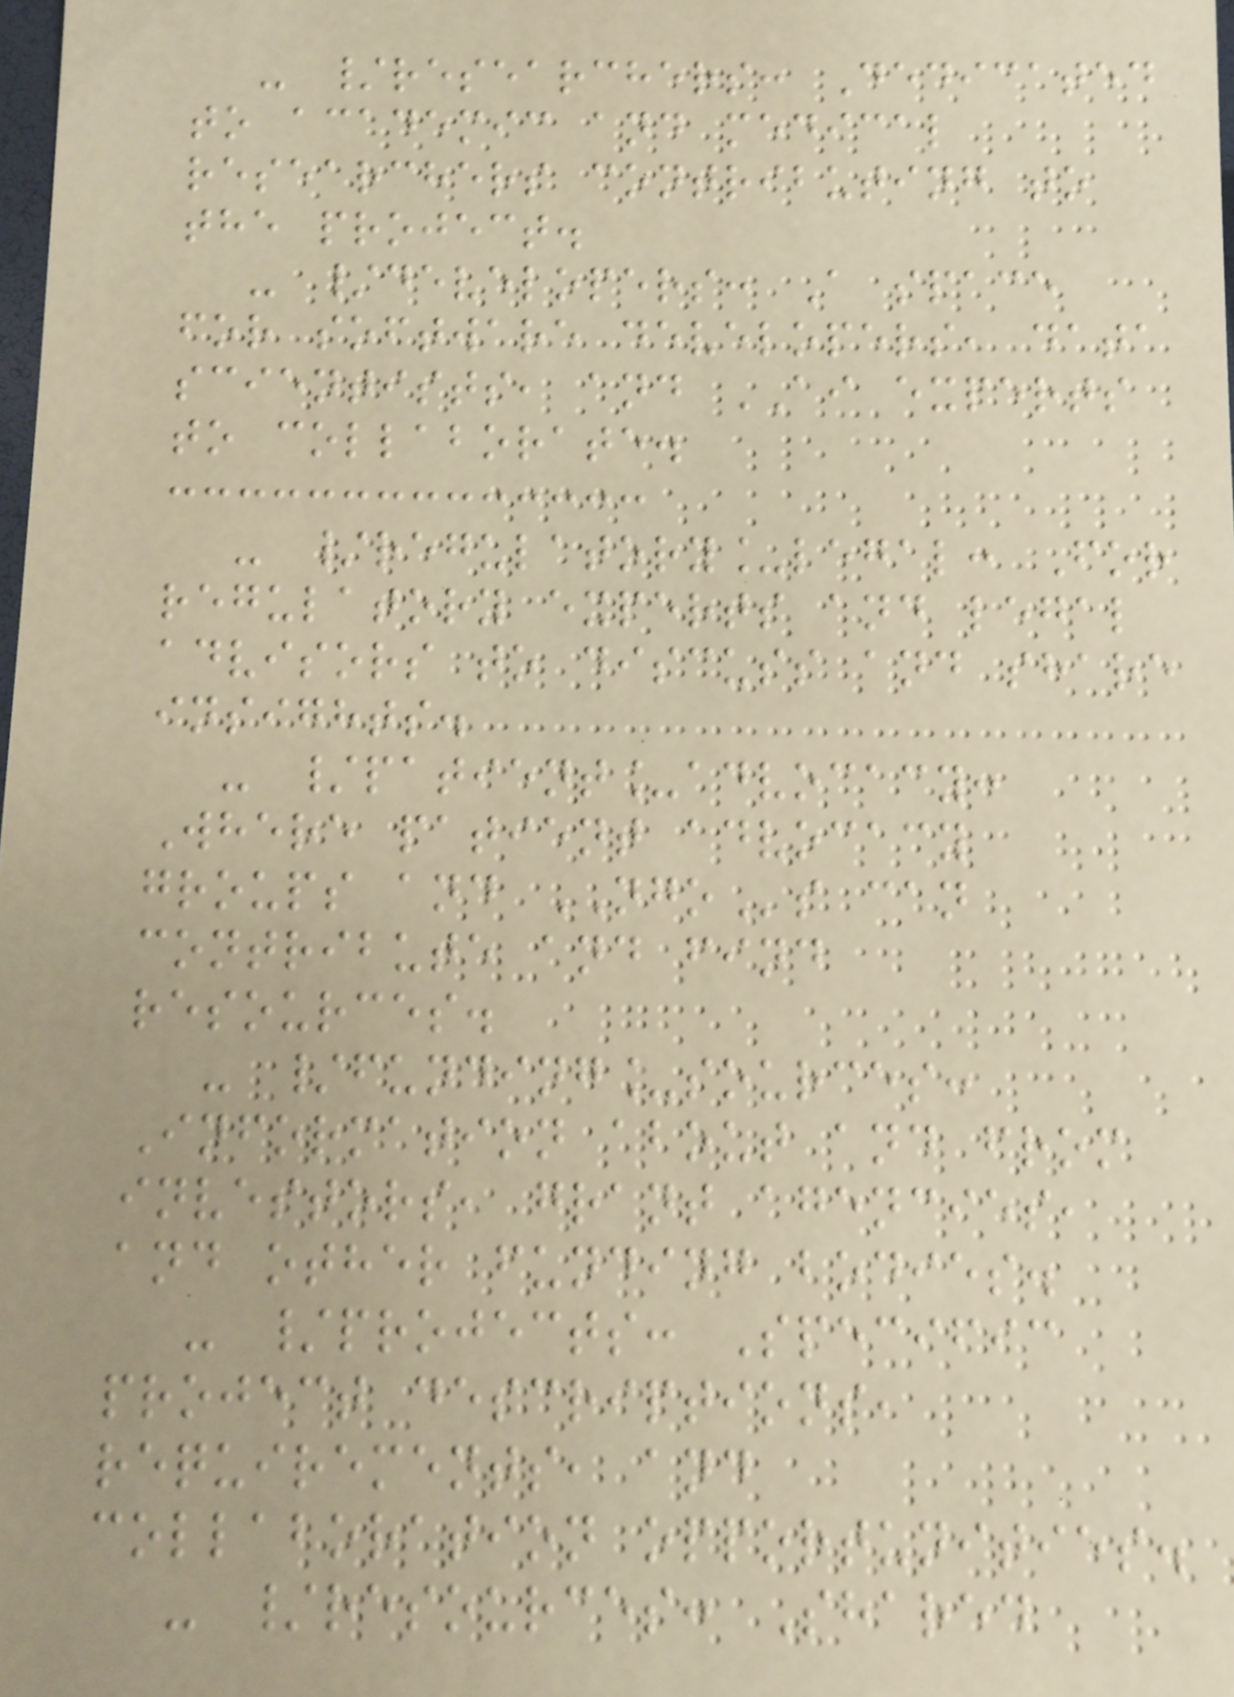- /researchers: Dedicated
to academic and medical
researchers contributing to
the project.
- /developers: A space
for software developers, data
scientists, and AI experts
to collaborate.
- /regulatory_legal: For
regulatory experts and legal
advisors to discuss and share
insights.
- /patient_advocacy:
Where patient advocacy
groups and NGOs can
contribute and find
resources.
- /funding_sources:
Information about and from
investors, grant agencies,
and other funding bodies.
- /projects: Specific
project descriptions,
requirements, and
collaboration opportunities.
- /resources: Shared
